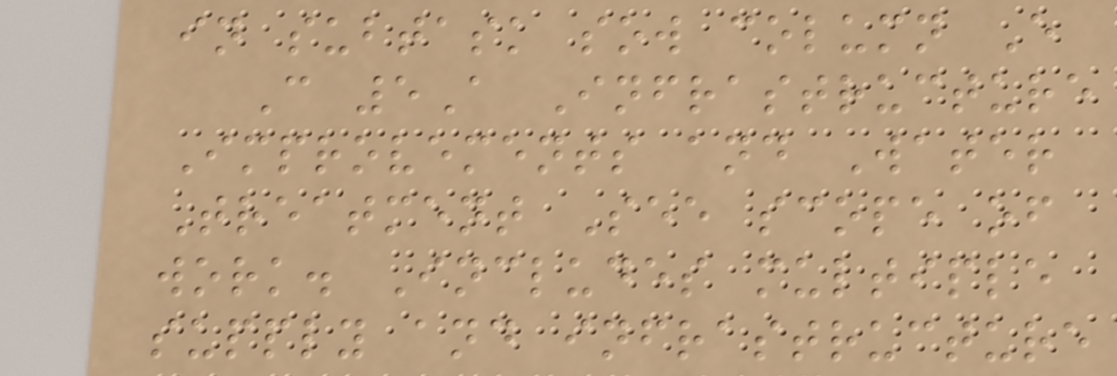in subtask sow column E
C 5A Infrastructure
Improvements and Water
Treatment See scope of
work. Includes multiple
supply and infrastructure
